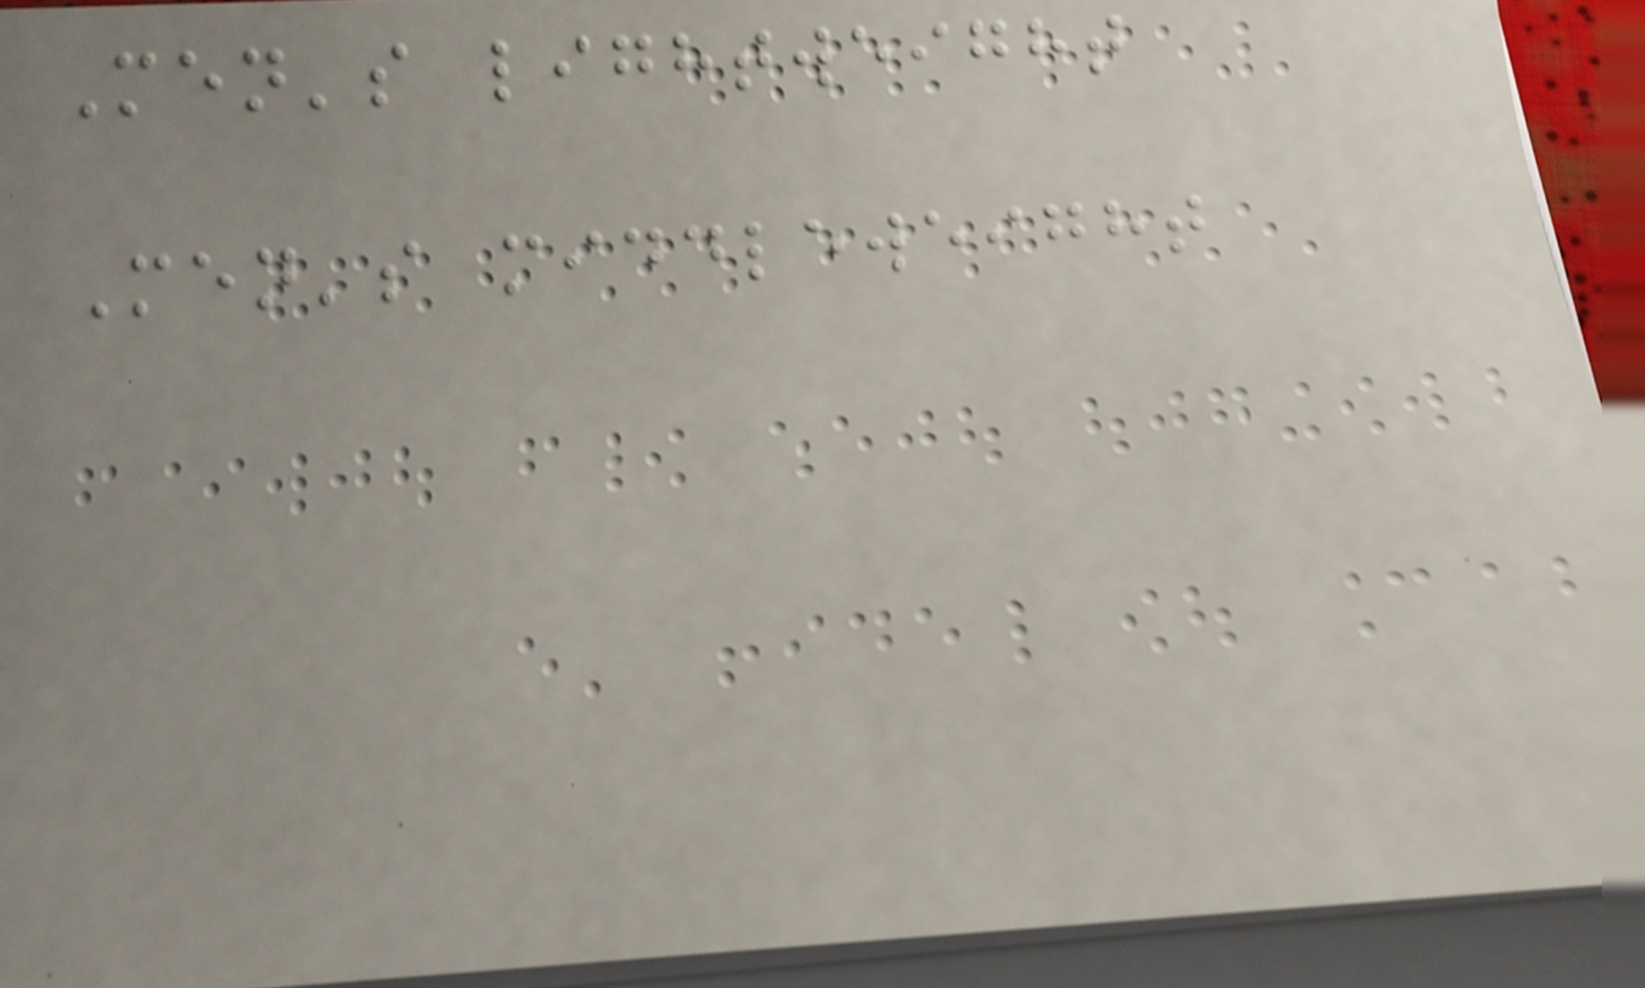Men's lightweight
Men's middleweight
